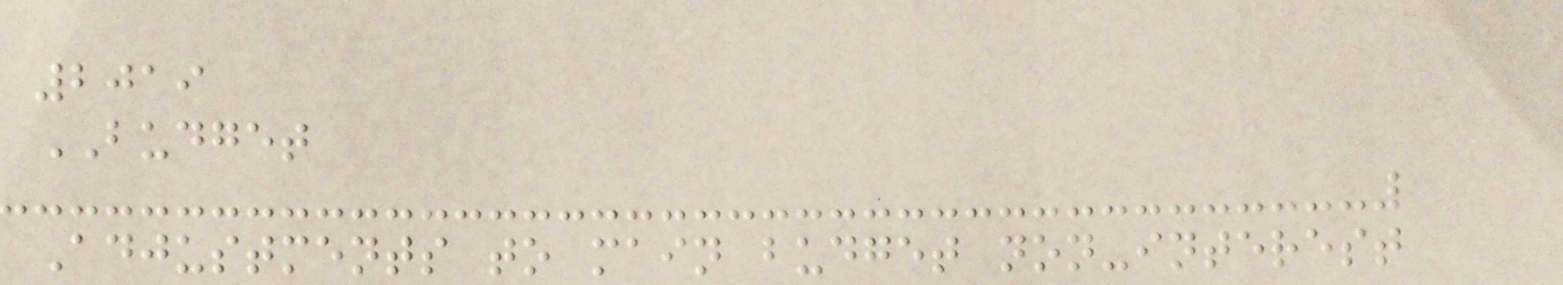2019
BUDGET
Adjustments to main budget non-interest
